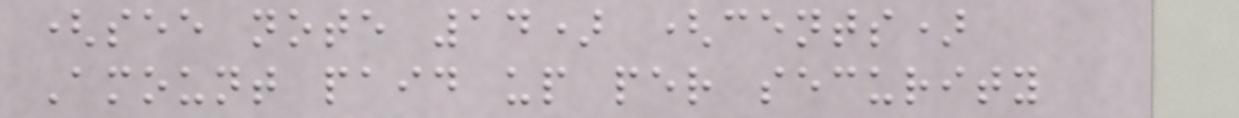(see note 14) (cents)
Amount paid up per security
